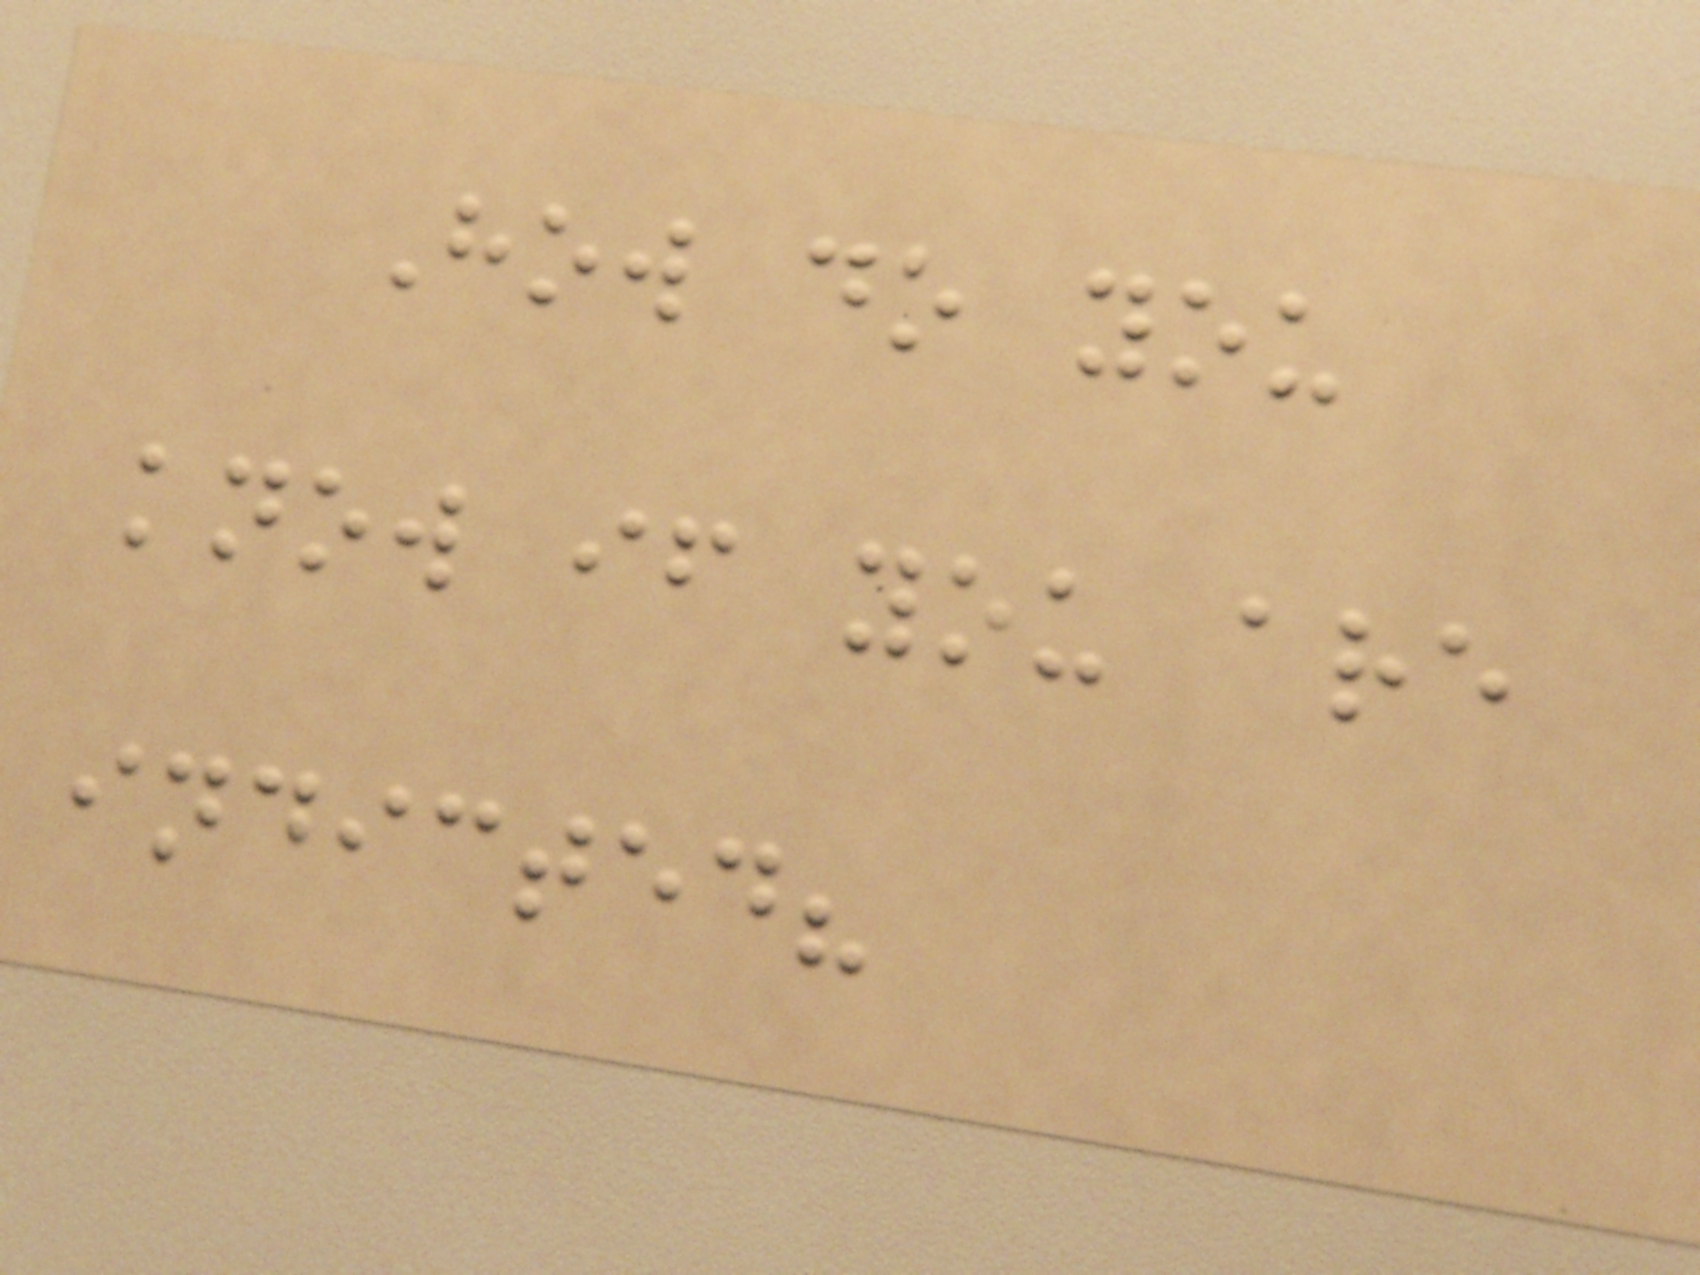How do you
know if you are
indicted?
